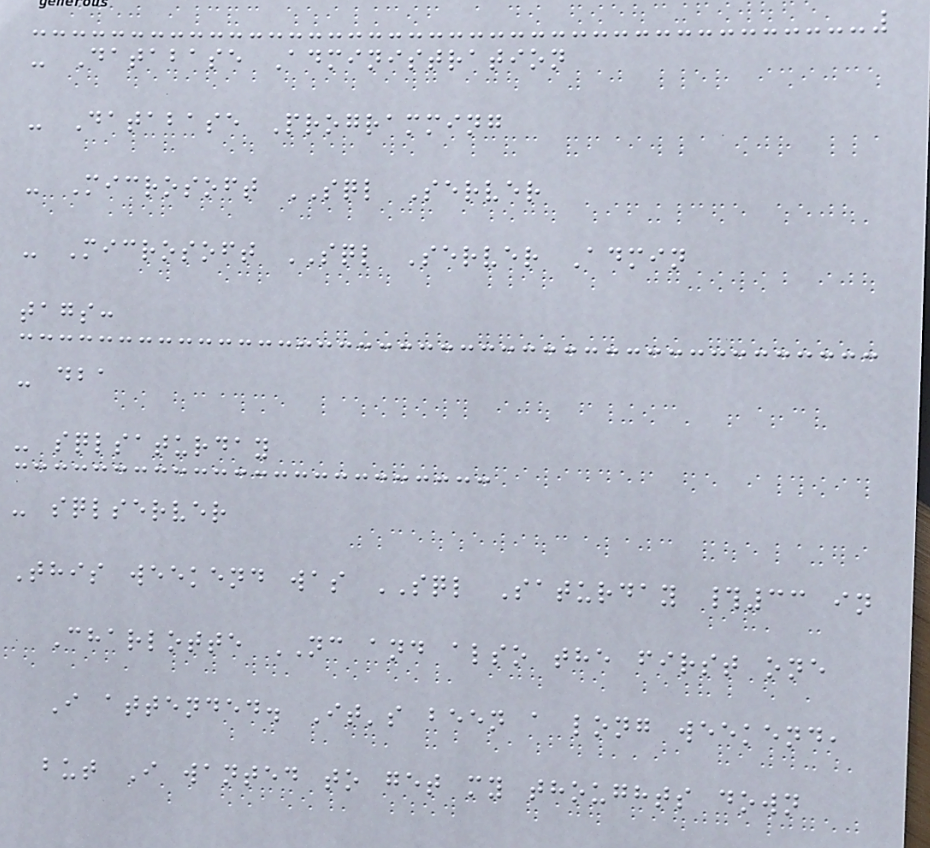- Database Administration
- Database Programming
- Microsoft SQL Server
- Microsoft SQL Server Admin
tags:
- dba
- sqlsaturday
- sqlserver
This weekend was SQL Saturday #33 in
Charlotte NC and also the first one
I attended. It's been a long weekend,
but I wanted to get my thoughts down
